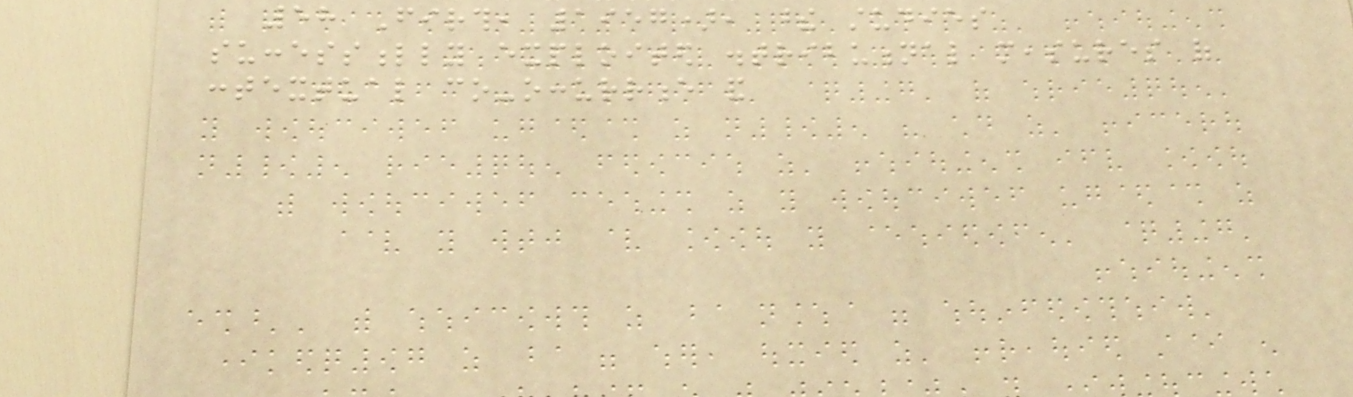58 Firth, 1957), these studies
successfully exploited distributional measures of
contextual co-occurrence and
